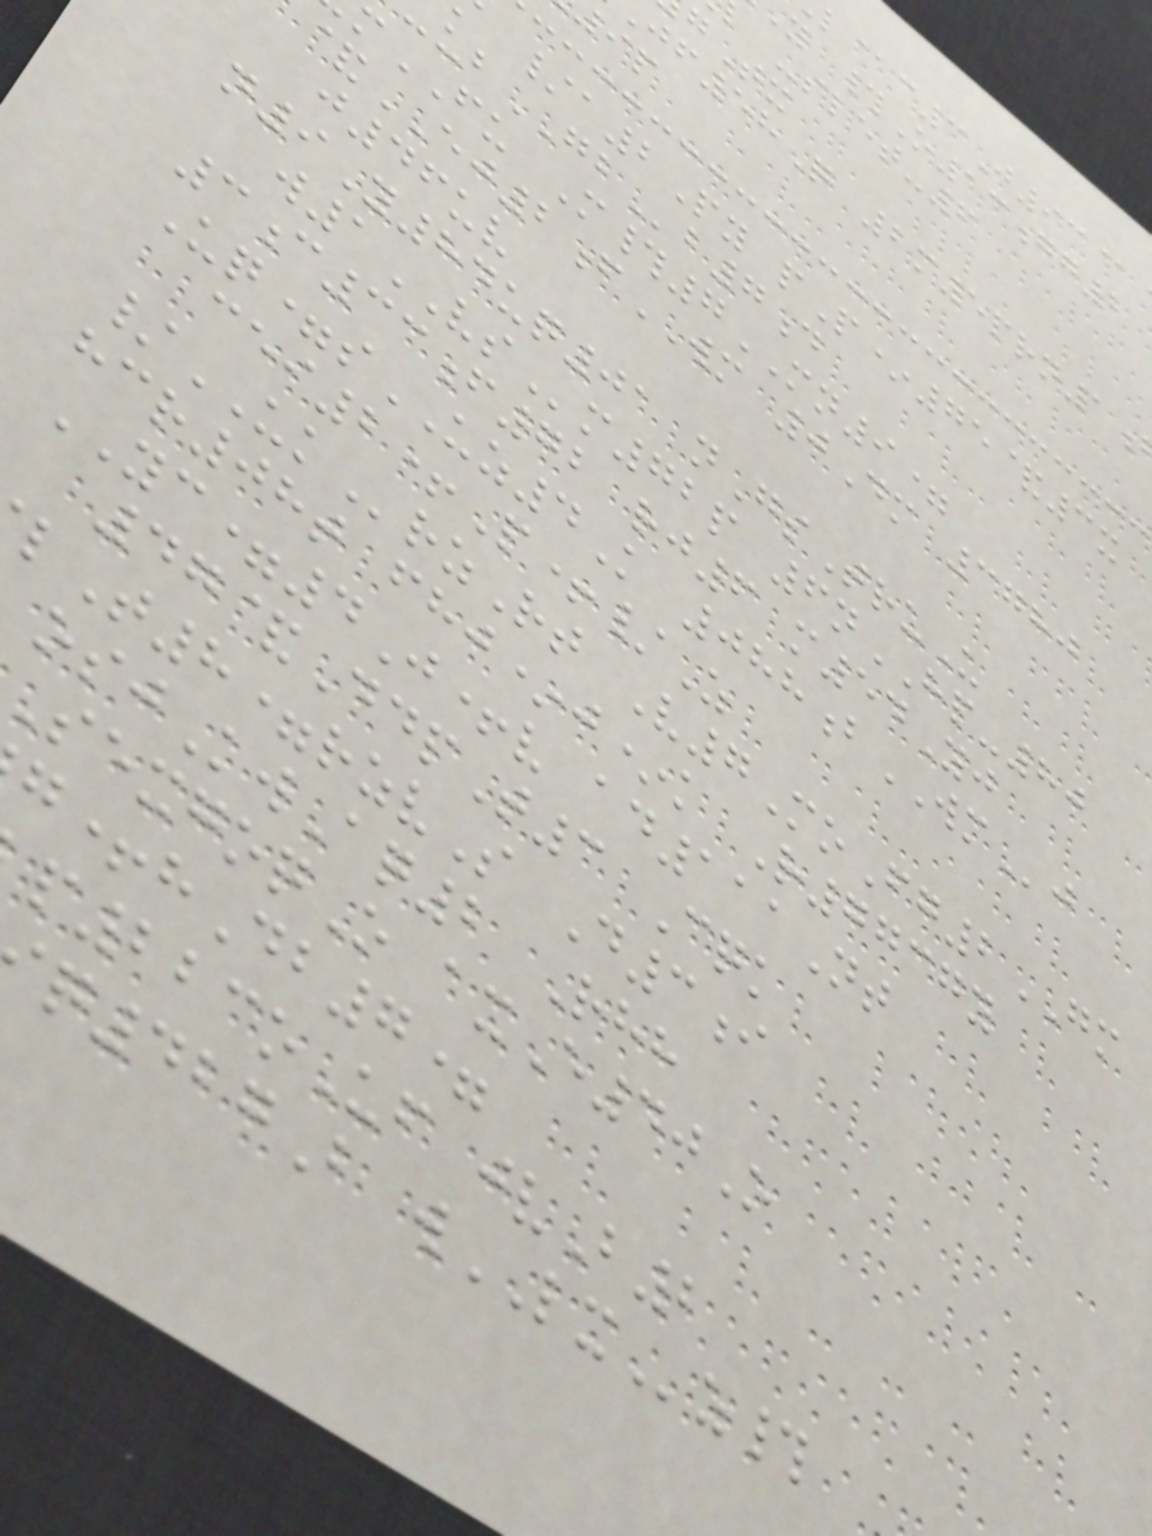y #O13gg2
-slet-6
58Q 2m5prn1
/a2Py pP*75&3x
ubGBb7d
mFU M#7MN9=
&EJ2fWM 0Dm 3780
j46uv
n9Y84uq01 nGsTruU
w1VSm72p 6nHP-80
3c33f72 rj6 m54Yj
Uq=sUZ4K 088bWMj
cei2+P+/Z
/UKrzRt V7MoFg2GM
hcr08t fhj*j*k R7737y
YC=4J+v ad111Nt
47&DdpT3 Cqk
lT8=rzvS D3i
osjKwAq2 Rhh
exgoqO axE40O
+hDb7=
p223oUf jvB2
427B wLXz#
